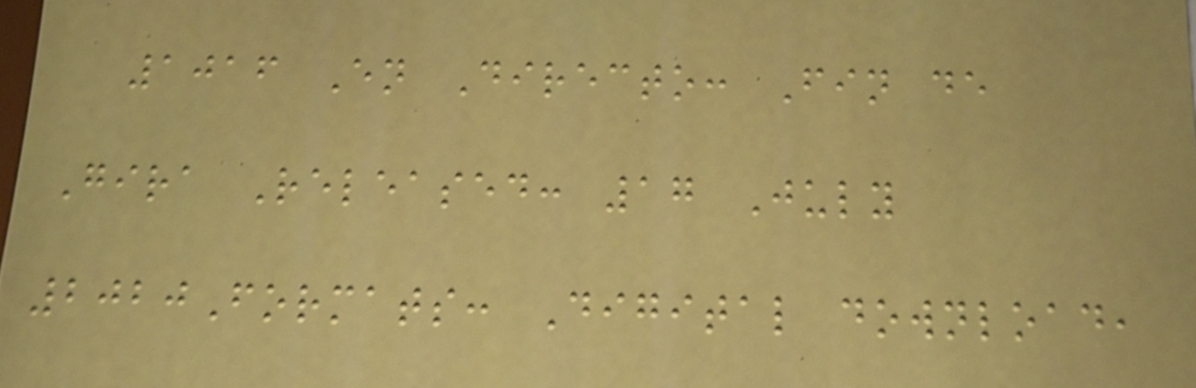1016 En Directo: Fin de
Gira Released: 17 July
2020Formats: Digital download,
